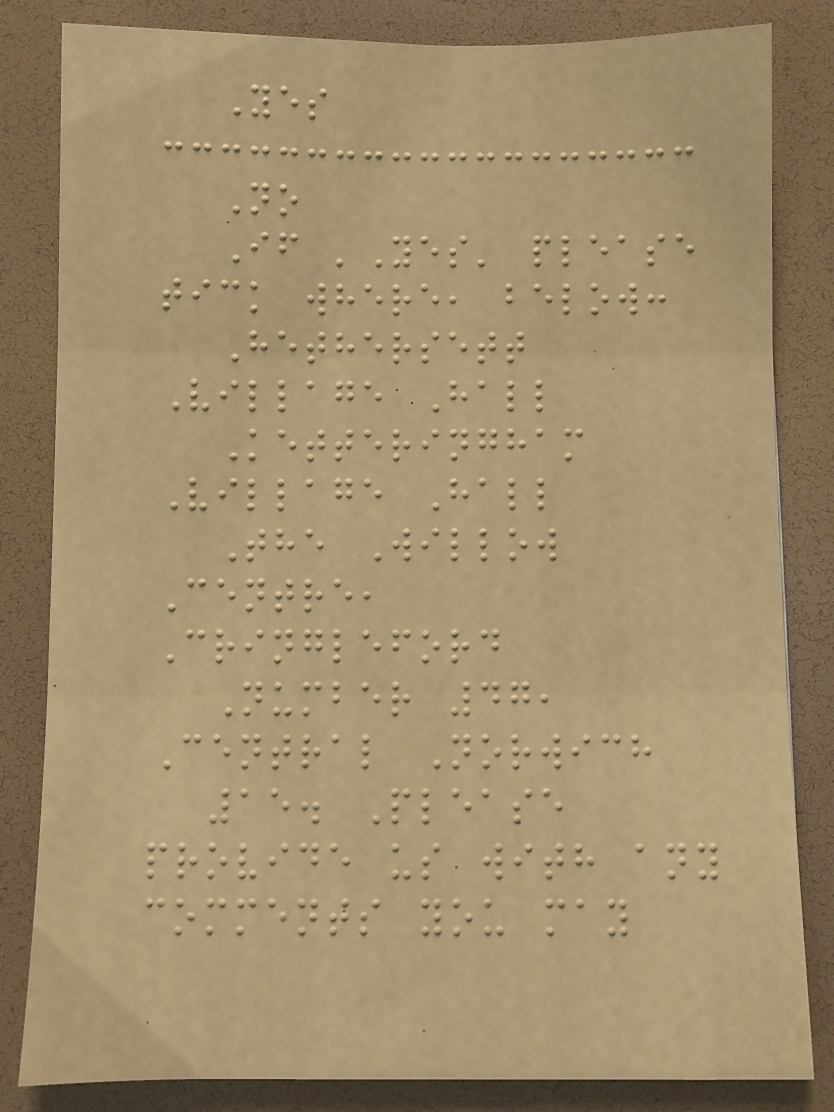Yes
No
If 'Yes' please
tick where, below:
Hethersett
Village Hall
Ketteringham
Village Hall
The Willow
Centre,
Cringleford
Number 47,
Central Norwich
15. Please
provide us with any
comments you may
